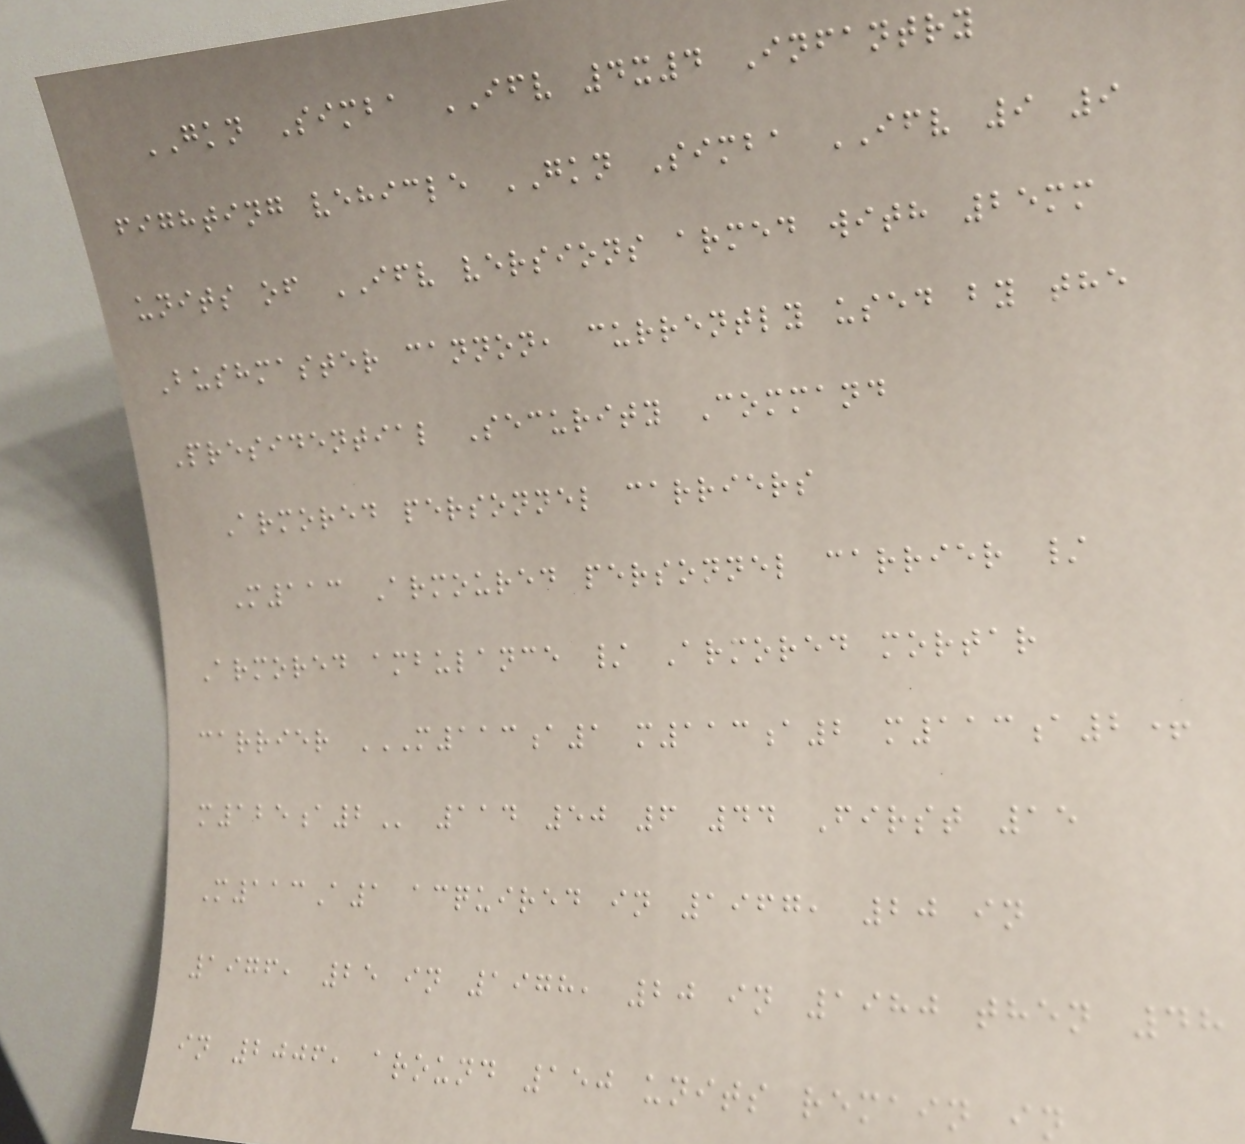GKN Simba IFV 4x4 Infantry
fighting vehicle GKN Simba IFV 9 9
units of IFV versions armed with 25mm
Bushmaster cannon, currently used by the
Presidential Security Command
Armored personnel carriers
M113 Armoured personnel carrier /
Armored ambulance / Armored mortar
carrier M113A1 M113A2 M113A2+
M125A2 114 50 6 44 First 15
M113A1 acquired in 1967, 20 in
1976, 25 in 1978, 20 in 1980 then 48
in 2006, around 150 units remain in
